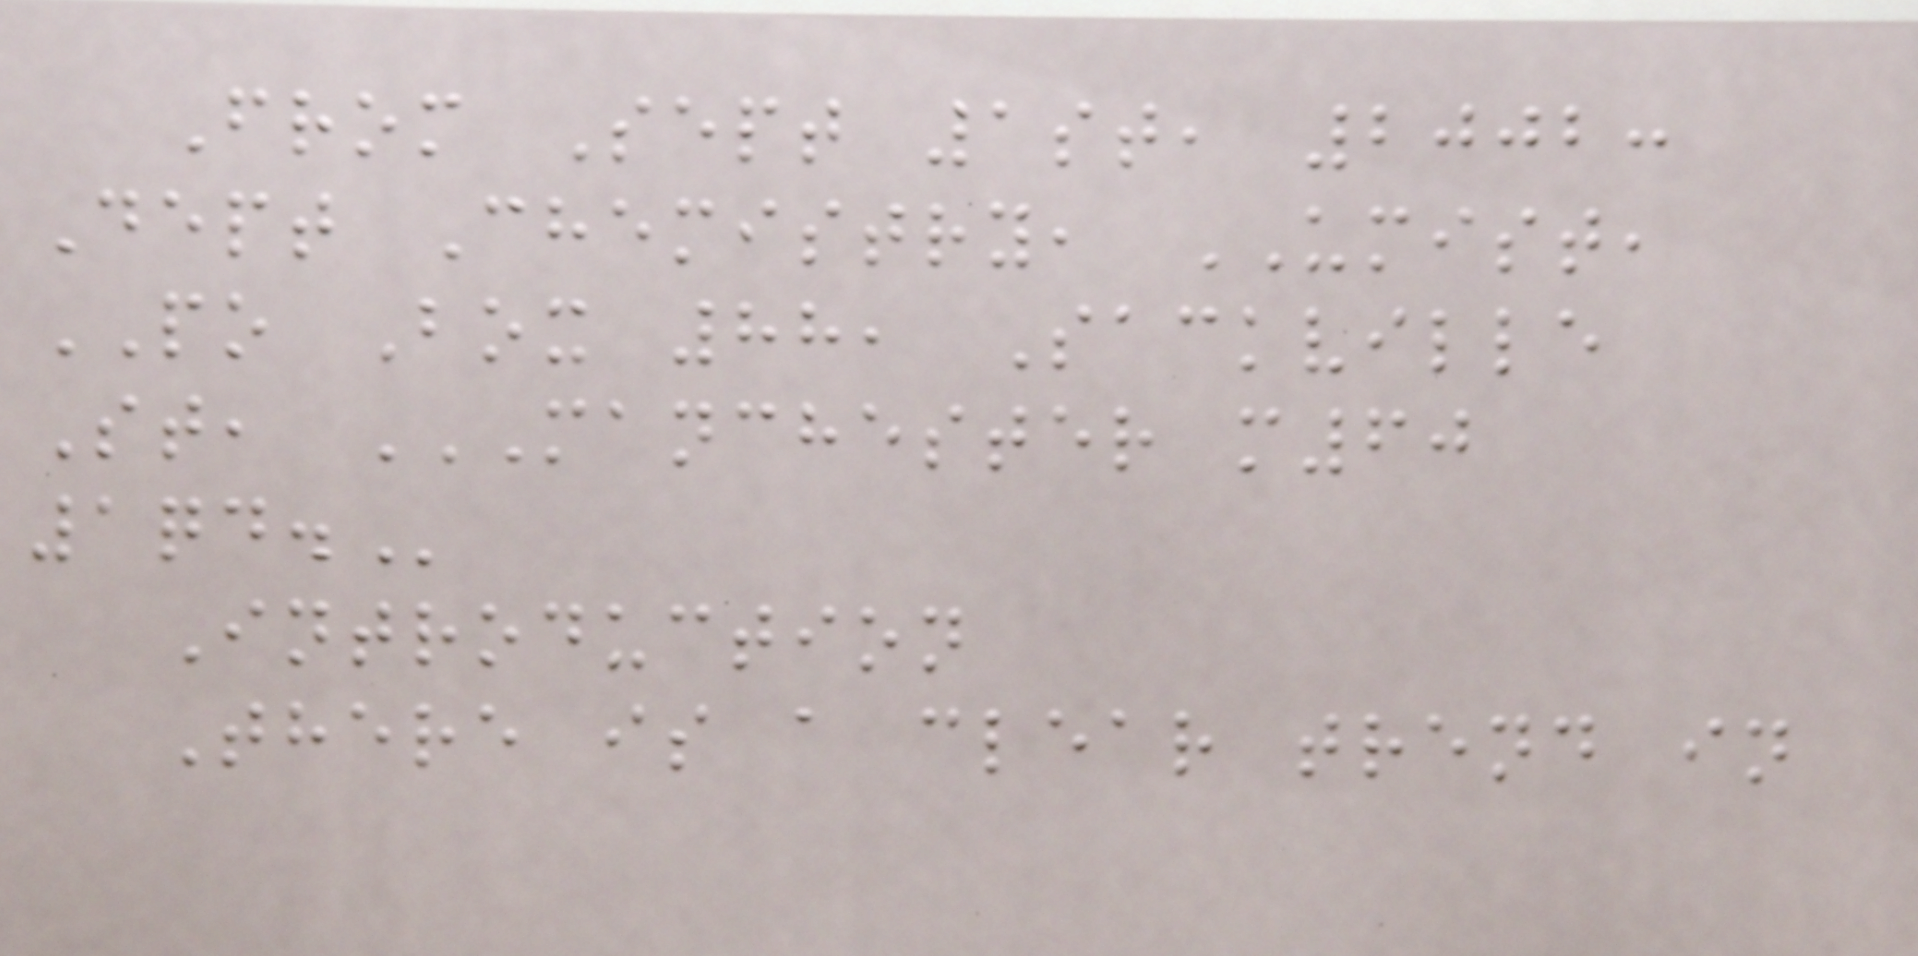From Sept 1st, 2002:
Dept Chemistry, UMIST,
PO Box 88, Sackville
St, MANCHESTER M60
1QD.
Introduction
There is a clear trend in
